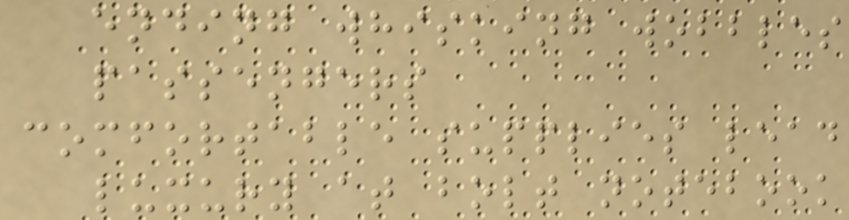ending whisking wobbles
passengers
comfortable supplies lead
luxury at bolt notebook
